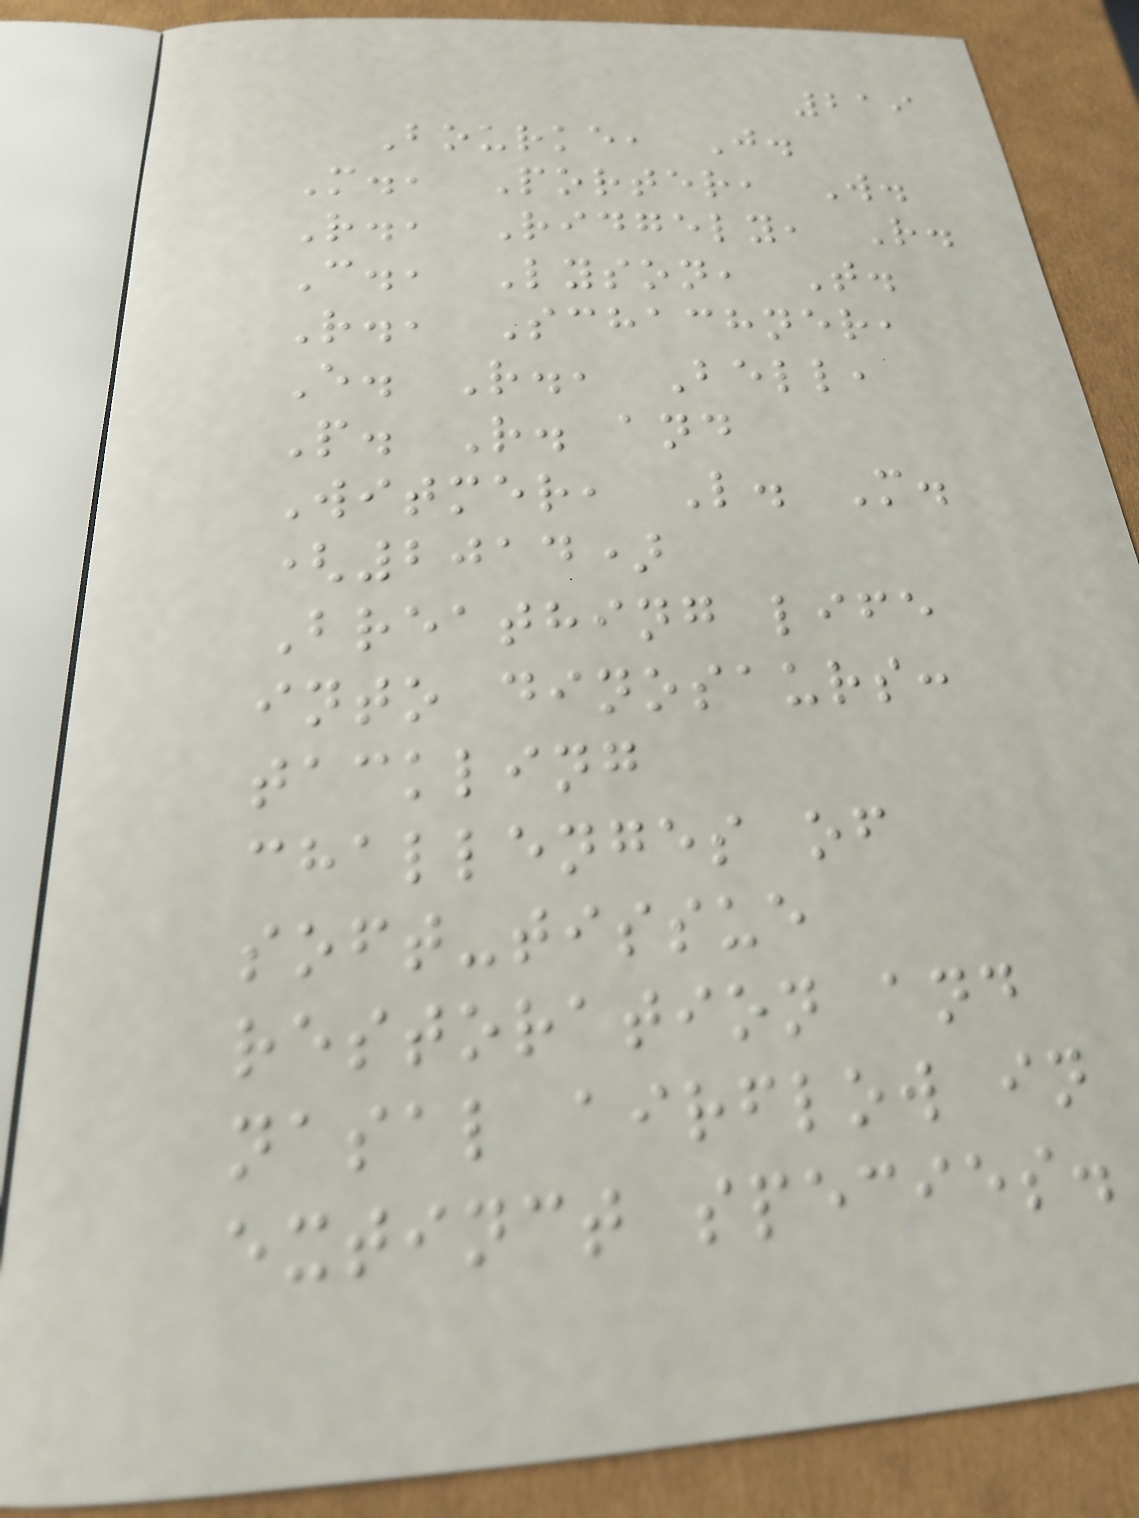219
Bourke, J.
M., Porter, W.
R., Ridgely, R.
C., Lyson, T.
R., Schachner,
E. R., Bell,
P. R. and
Witmer, L. M.
(2014)
Breathing life
into dinosaurs:
tackling
challenges of
soft-tissue
restoration and
nasal airflow in
extinct species.
